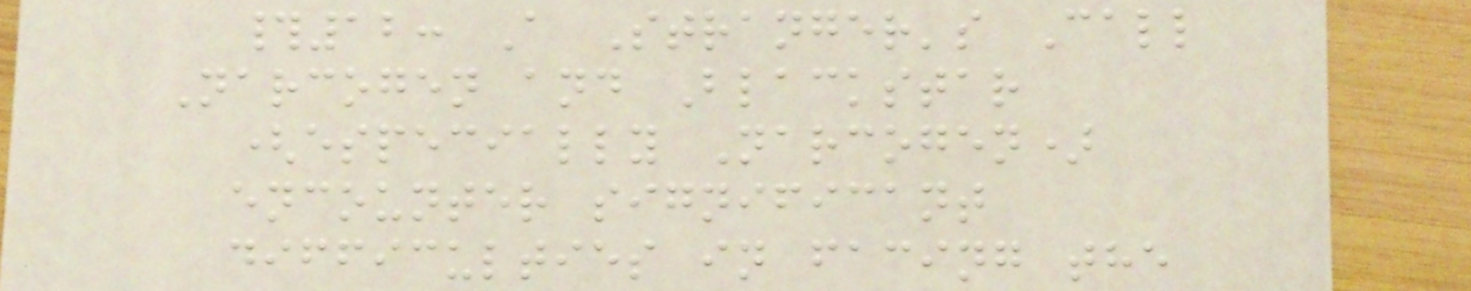#12: A Stranger's Call
Narcogen and Blackstar
(especially Narcogen)
encounter significant
difficulties in facing the
